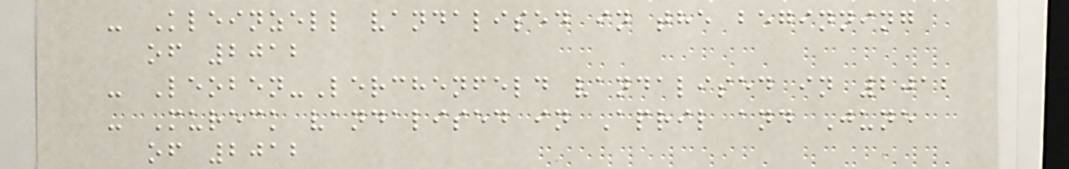- Kleinzell vandalised in the beginning
of 2012
- Leoben-Lerchenfeld vandalised in 2012
- Mureck vandalised in April and June
of 2012
